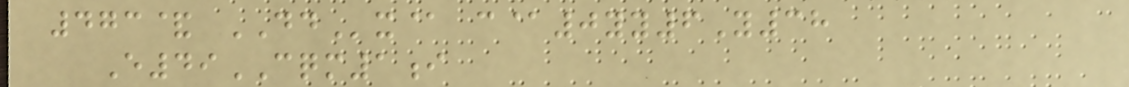473& DDx@ c@0yy6Y38
E49CQM1i
